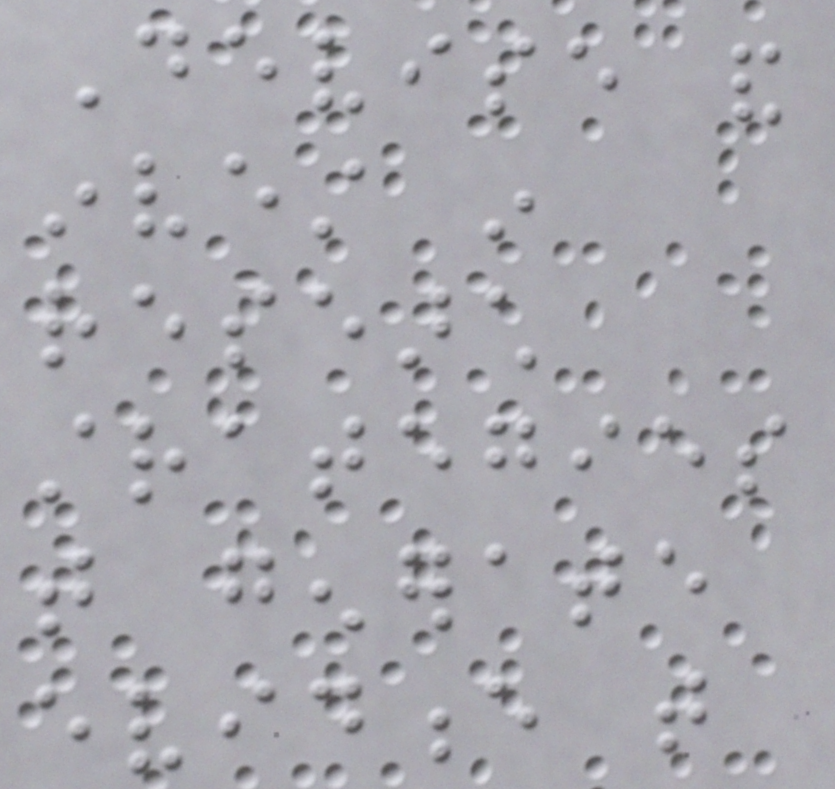Devise and
invest in
research
strategies
that generate
evidence that
